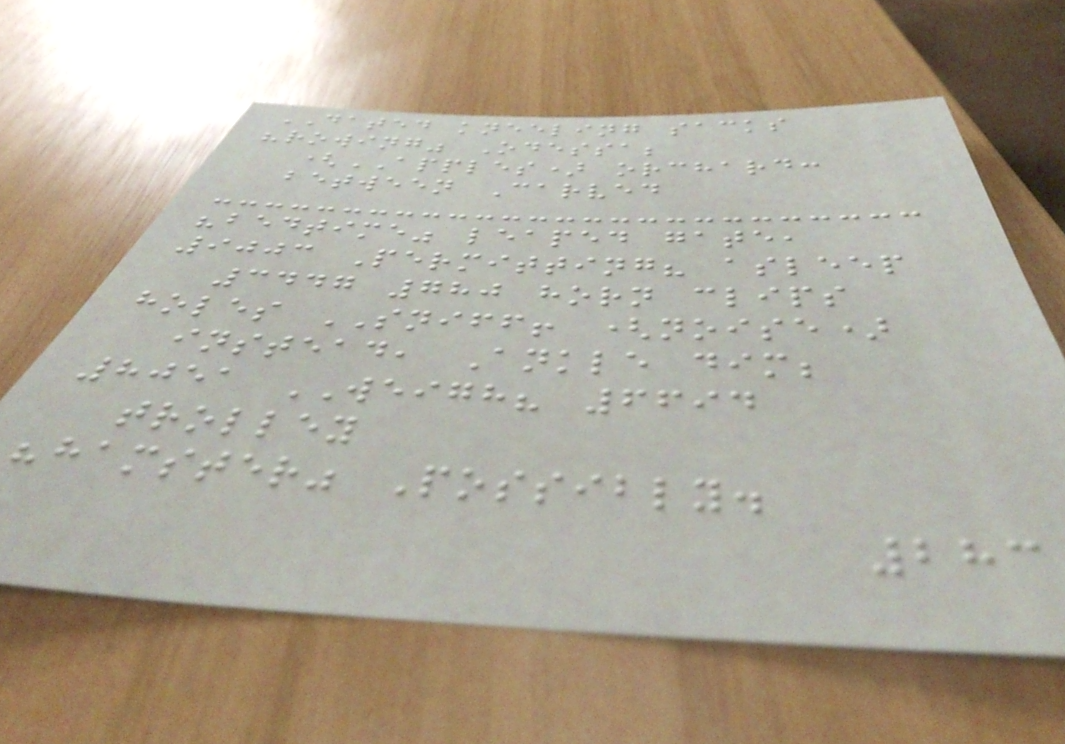DATED kneeling sacks
"rowing" Odessa;
(APPLES) orchard:
between Carved
"bedtime" leaped gate,
9003 Permitting? asleep
3447 780 horn clips
holes SNIFF! (noise)
instead, Ankle dim;
8051 WEIGH? 6694
trolley
"hamster" Possibly.
283
